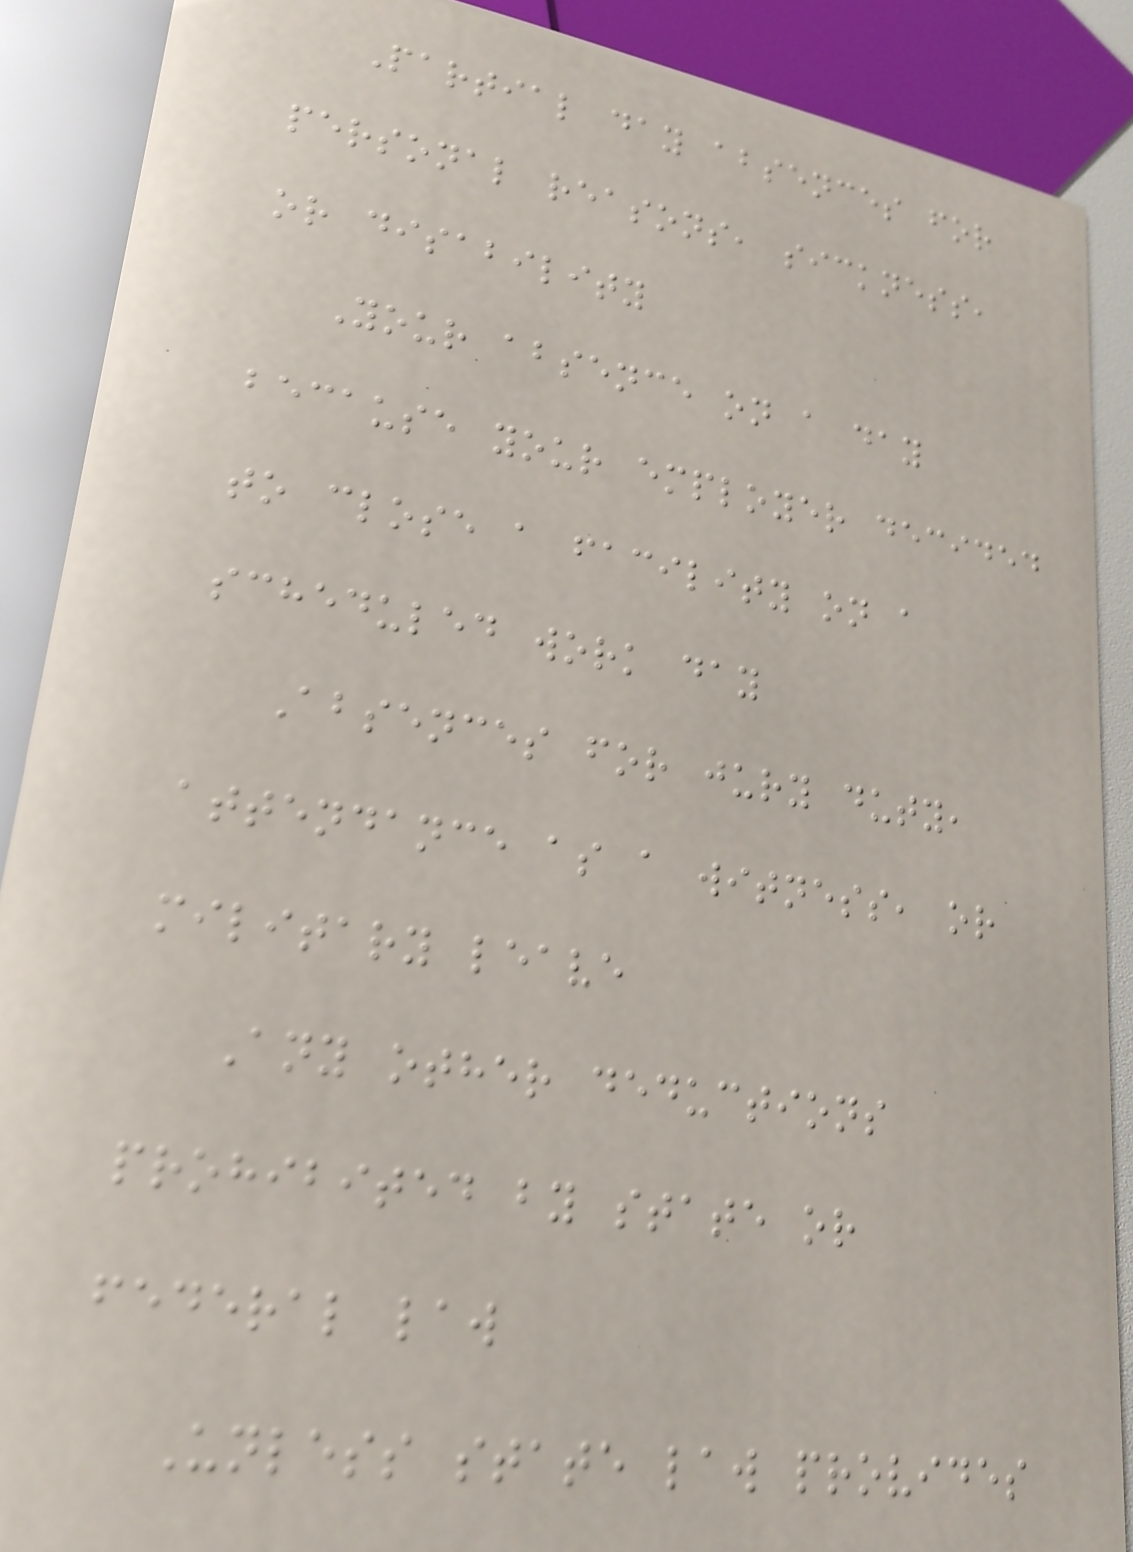Partial day absences for
personal reasons, sickness,
or disability
Your absence on a day
because your employer decided
to close a facility on a
scheduled work day
Absences for jury duty,
attendance as a witness, or
military leave
Any other deductions
prohibited by state or
federal law
Unless state law provides
